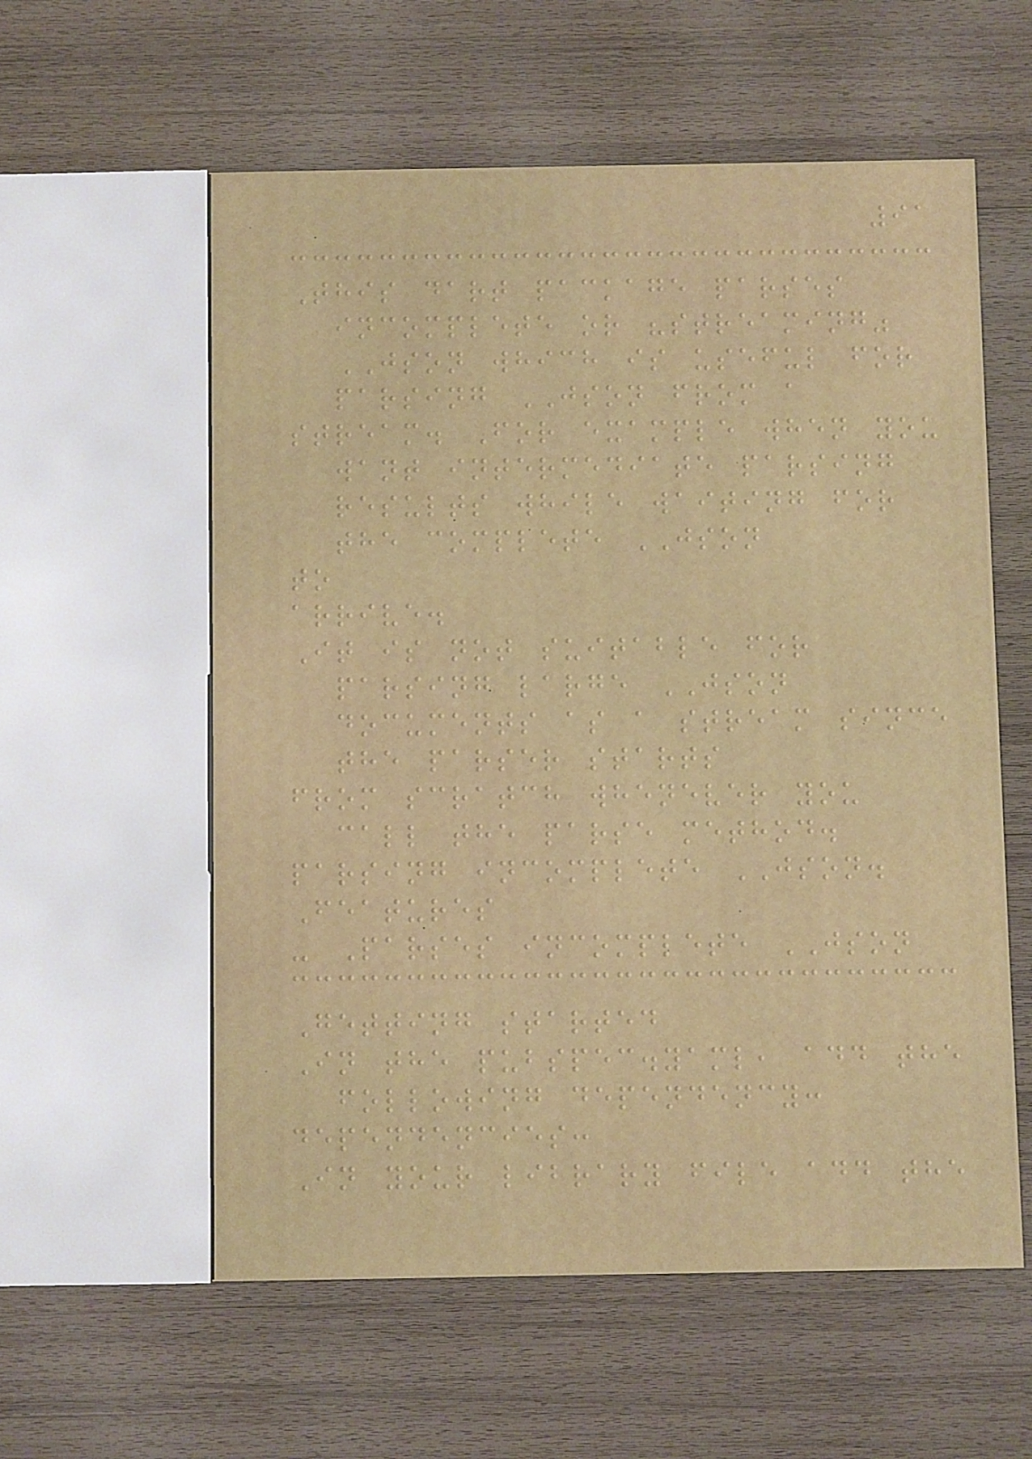91
This dart package parses
incomplete or "streaming"
JSON which is useful for
parsing JSON from a
stream. For example when you
want intermediate parsing
results while waiting for
the complete JSON
to
arrive.
It is not suitable for
parsing large JSON
documents as a stream since
the parser starts
from scratch whenever you
call the parse method.
parsing incomplete JSON.
Features
- Parses incomplete JSON
Getting started
In the pubspec.yaml, add the
following dependency:
dependencies:
In your library file add the
